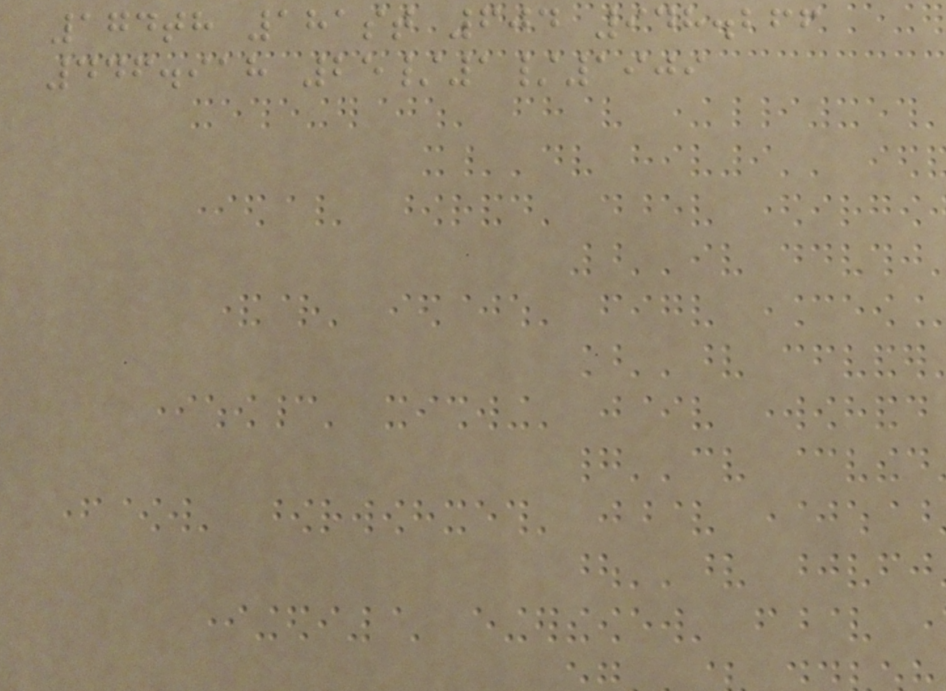174th 181st 604 948.266
446.918 25/1/1909
